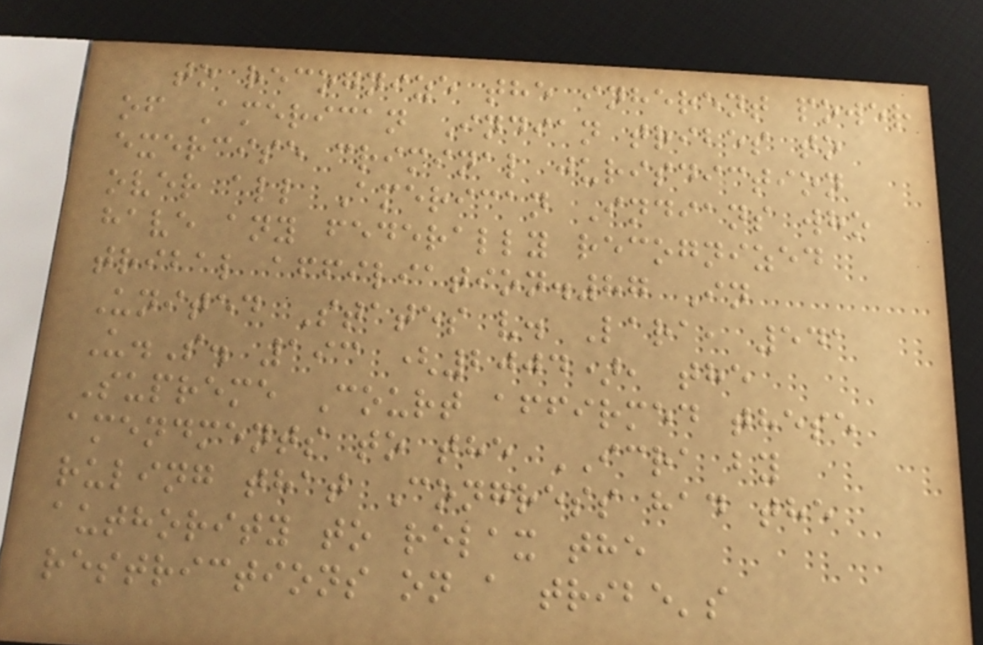to recognize the inherent power
of American Indian tribes to
exercise criminal jurisdiction
over all American Indians who
have any federally recognized
tribal affiliation.87 In
United States v. Lara, 541
U.S. 193 (2004), the
Supreme Court affirmed these
amendments to the ICRA by
ruling that Congress had the
authority to relax the
restrictions on a tribe's
